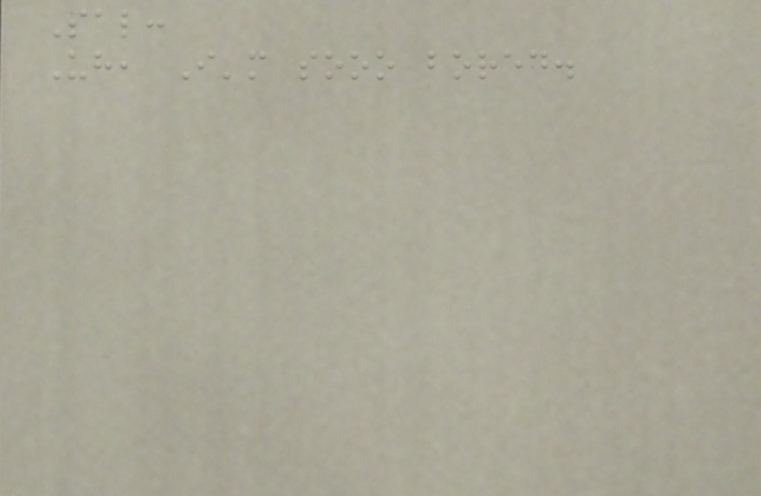Sal:
Uh, I'm sooo bored.
